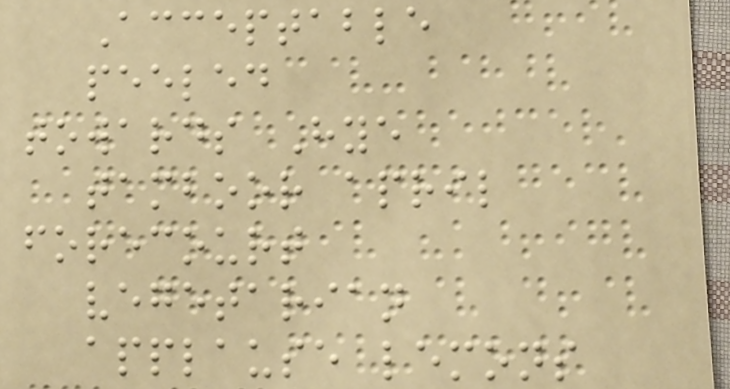Acceptable
peeled
towards Hye
tamboor april
forecourt
vegetarian
applause lemons
